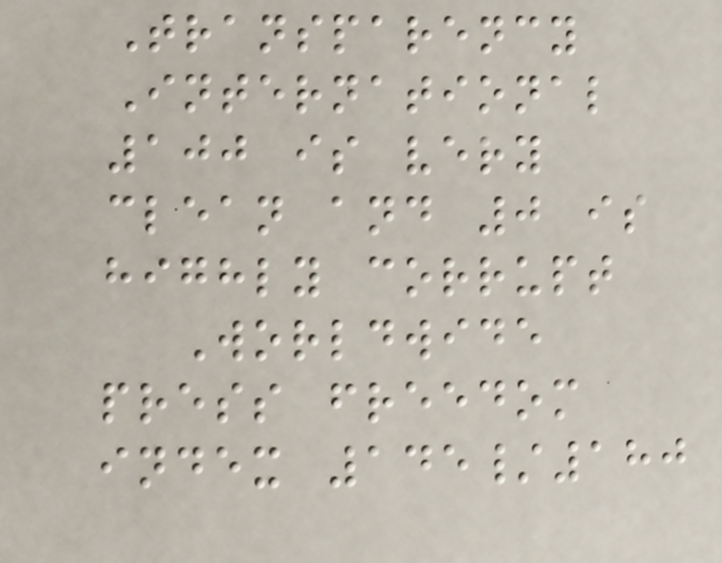Transparency
International
100 is very
clean and 0 is
highly corrupt
Worldwide
press freedom
index 145/180
